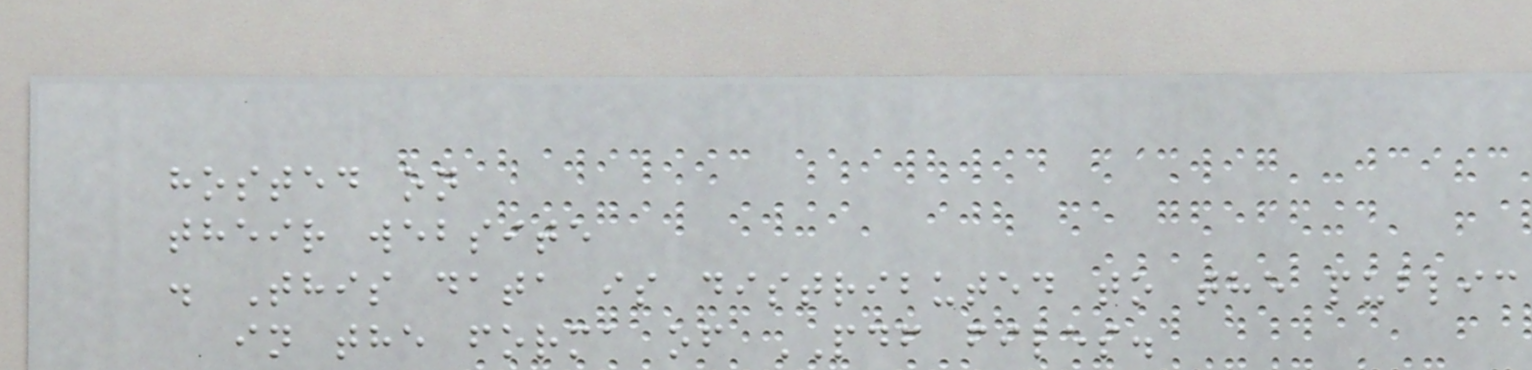hosted on
their website
. This data is distributed to the public
in the forma of PDF files.
